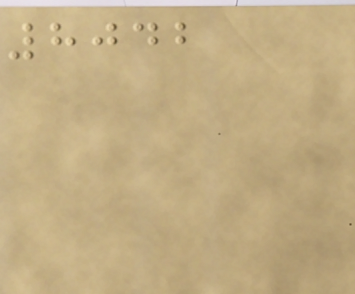8042
